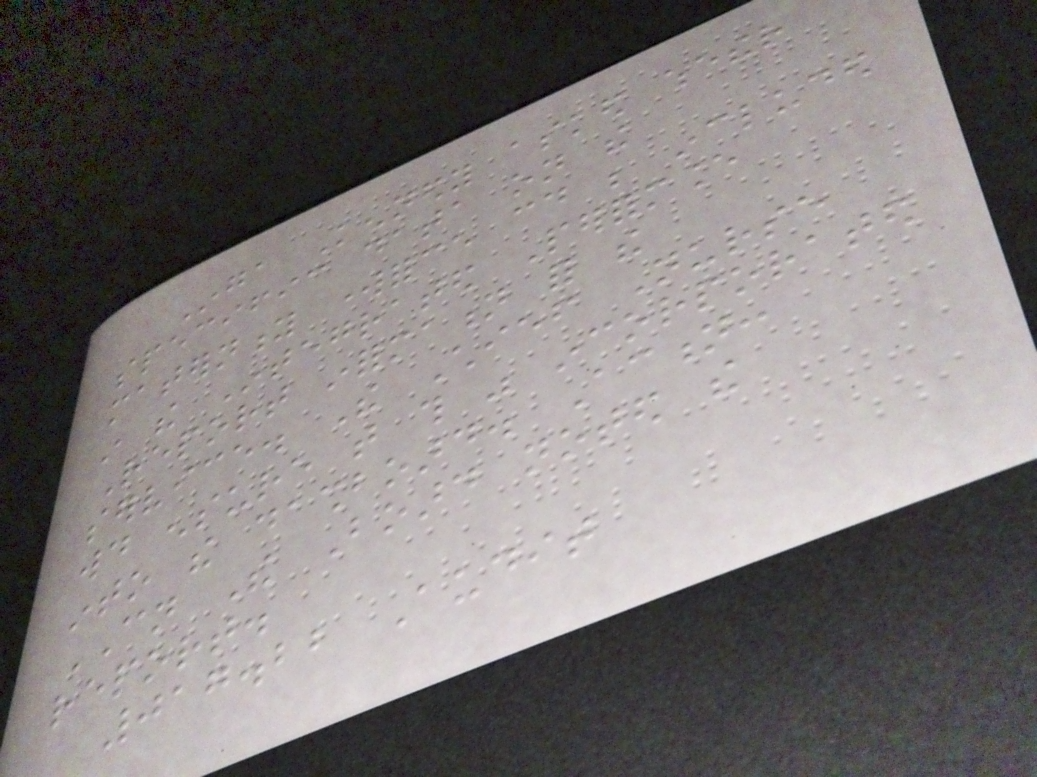Inga Kennedy asked whether
specific data on the
maternity workforce could be included
in the Integrated Performance
Report information for the
service. The Chief Nurse
would ensure that this was incorporated
into the dashboard. Action:
CN The Board noted the
report.
017.22 Audit
